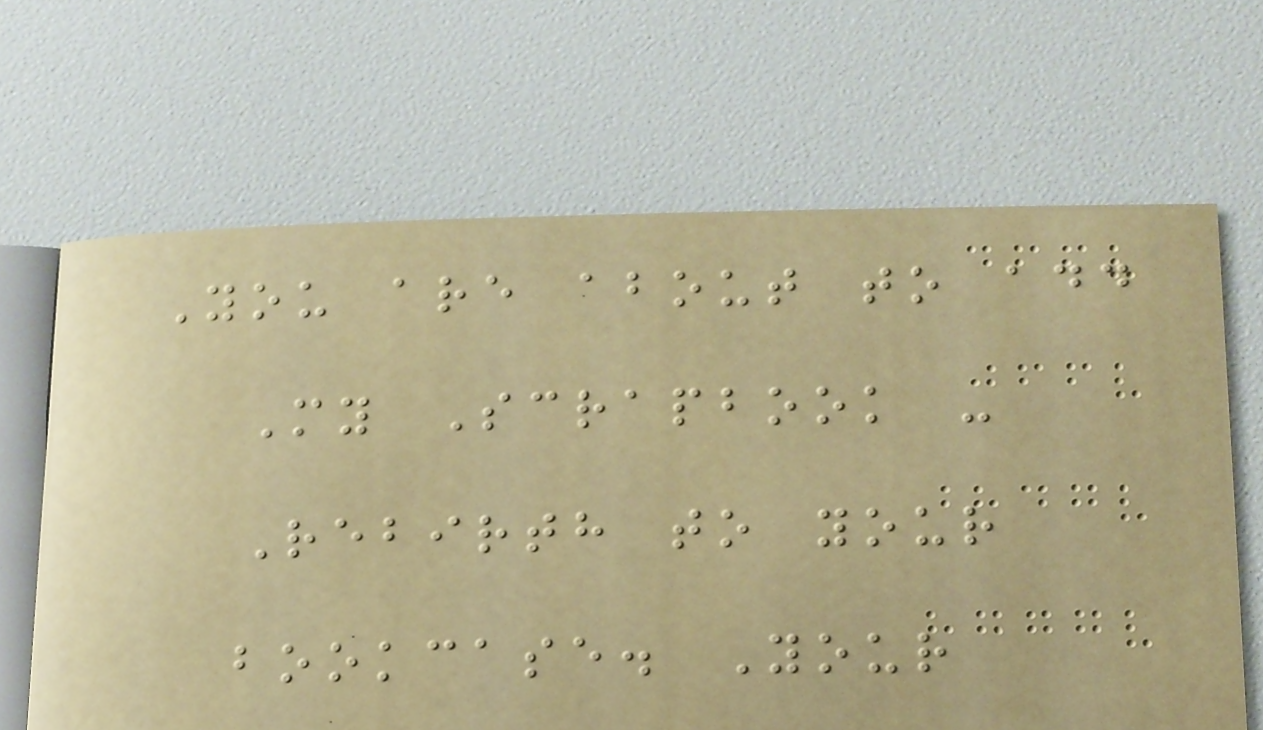You are about to add
My Scrapbook -
Rebirth to your
bookcase. Your
